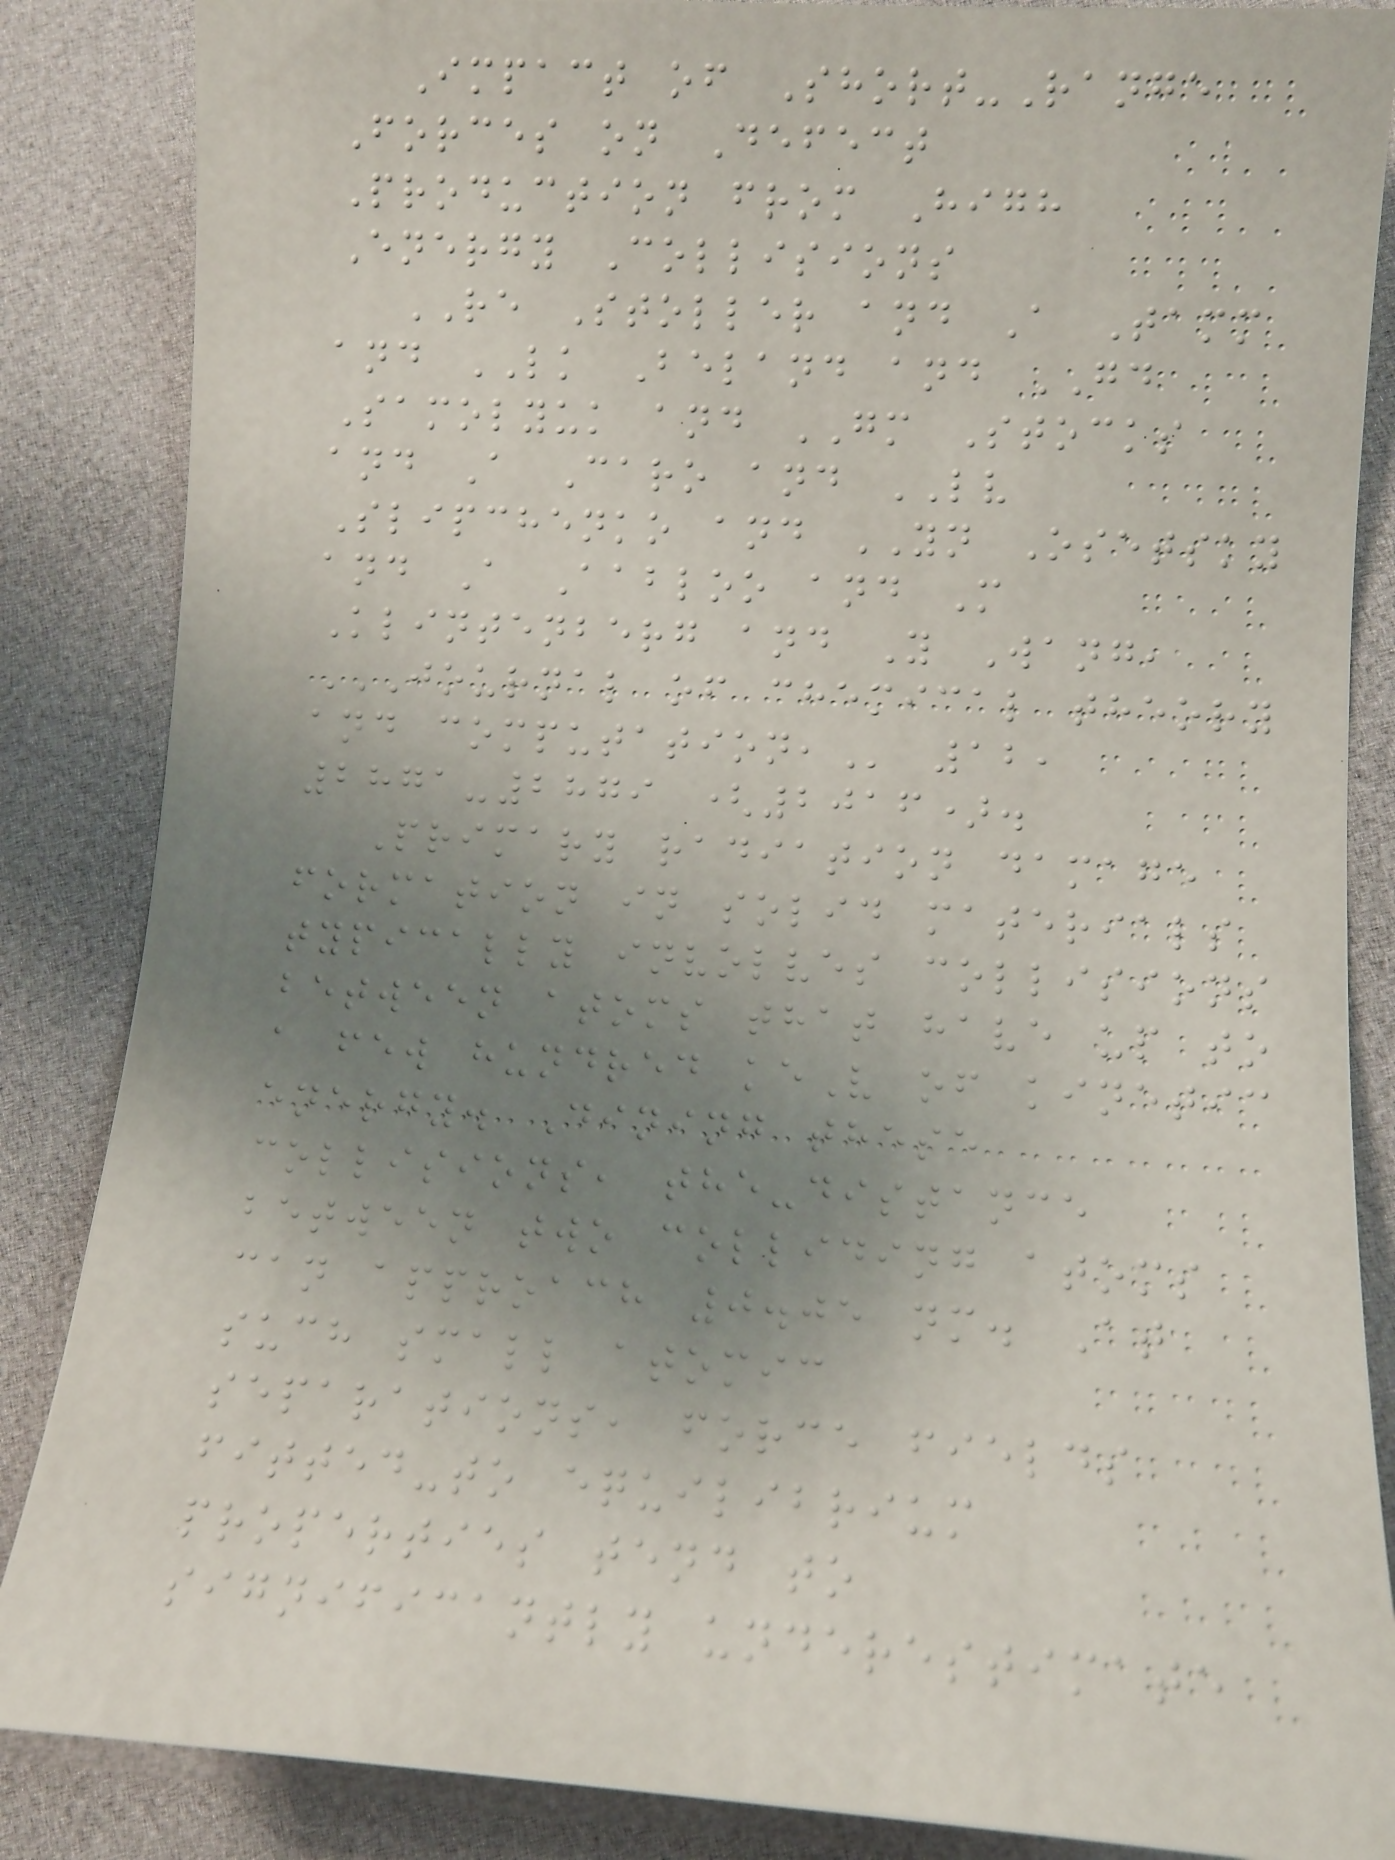Impact of Short-Range
Forces on Defect
Production from High
Energy Collisions
RE Stoller and A Tamm
and LK Beland and GD
Samolyuk and GM Stocks
and A Caro and LV
Slipchenko and YN Osetsky
and A Aabloo and M
Klintenberg and Y Wang,
JOURNAL OF CHEMICAL THEORY
AND COMPUTATION, 12,
2871-2879 (2016).
Primary radiation damage
formation in solid materials
typically involves collisions
between atoms that have up to
a few hundred keV of kinetic
energy. Dining these
collisions, the-distance
between two colliding atoms
can approach 0.05 nm. At
such small atomic
separations, force fields
fitted-to equilibrium
properties tend to
significantly underestimate
